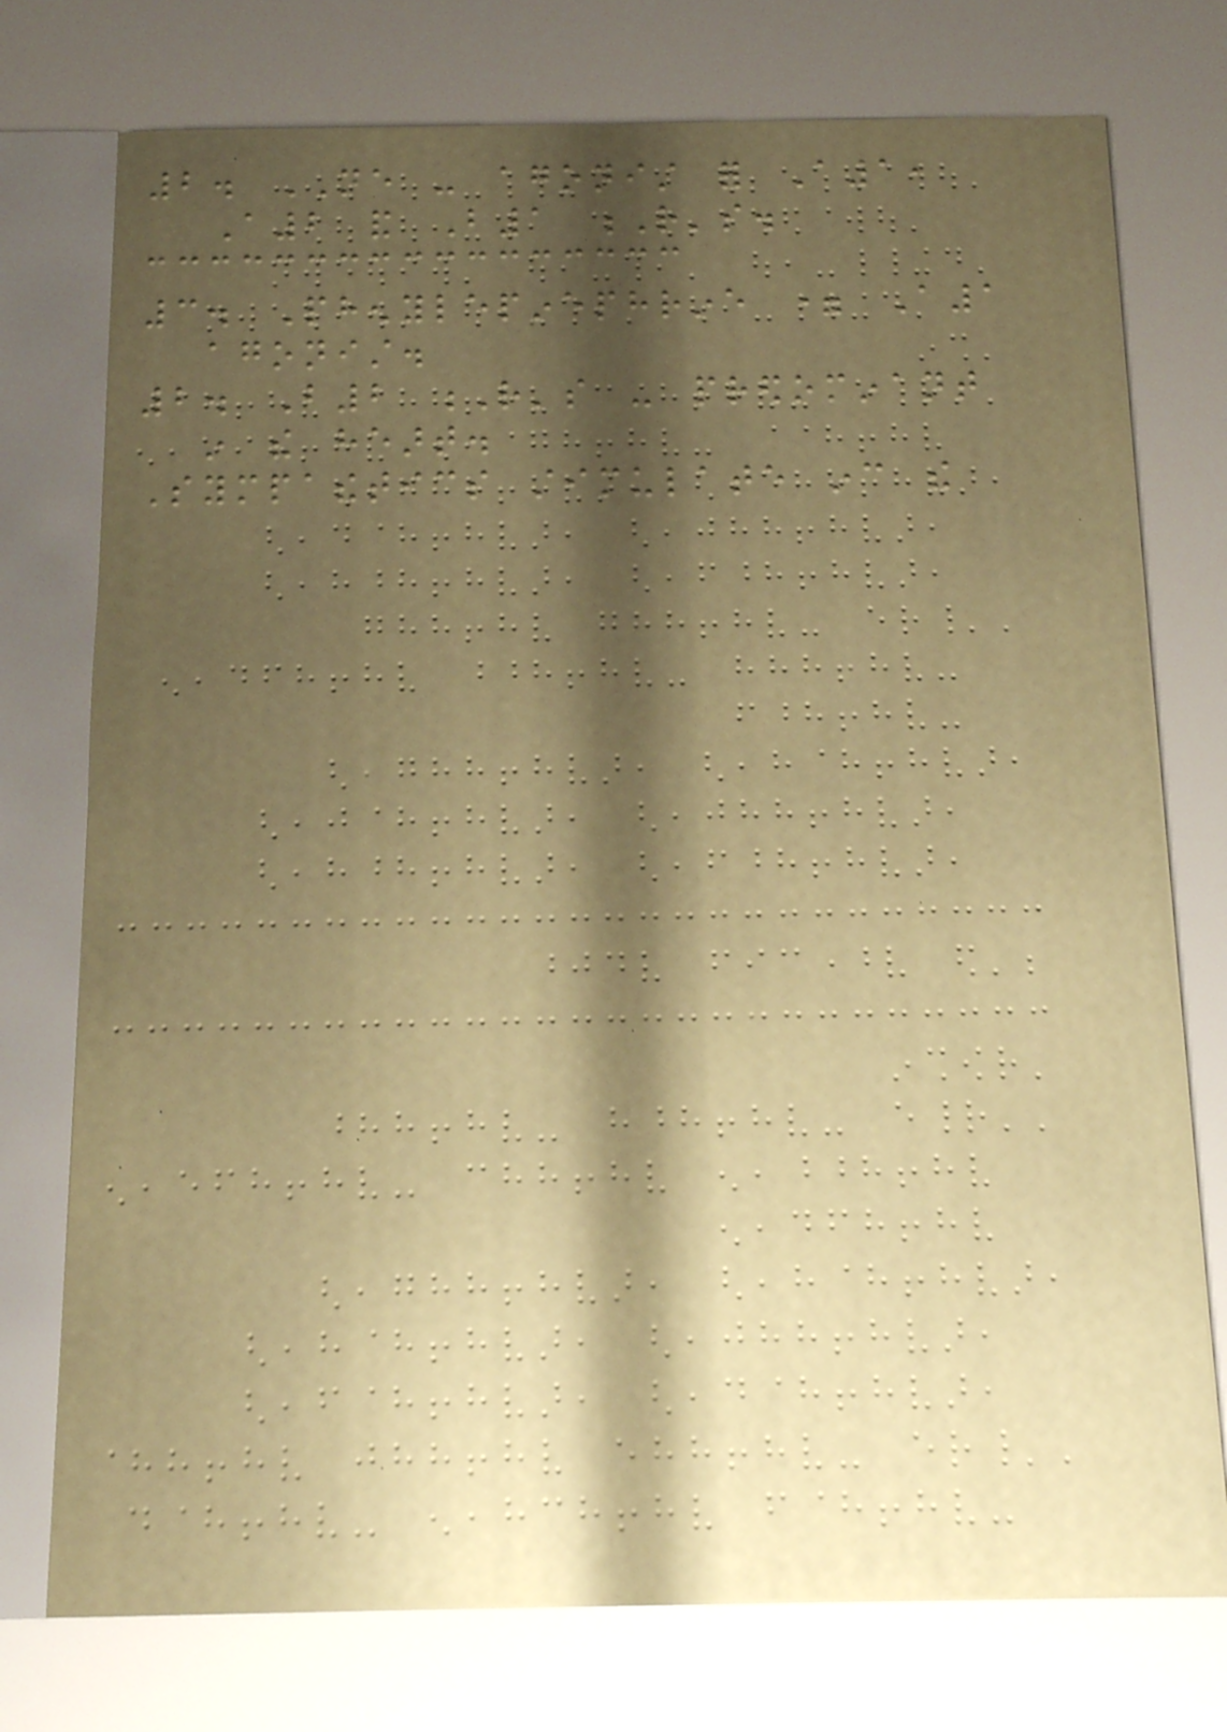2. NE - agonist for A1,
A2 and B1 R's.
3. Phenylepinephrine = A1
agonist.
2. B2 R's - predominant
in the heart.
Sympathetics stimulate inc the
